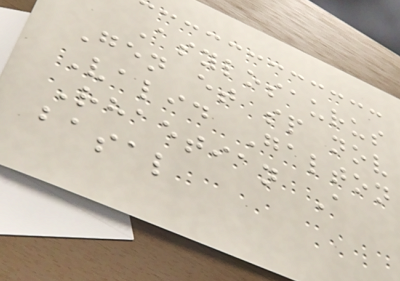Asylosaurus
Gen et sp nov
Valid Galton
Rhaetian A
basal
